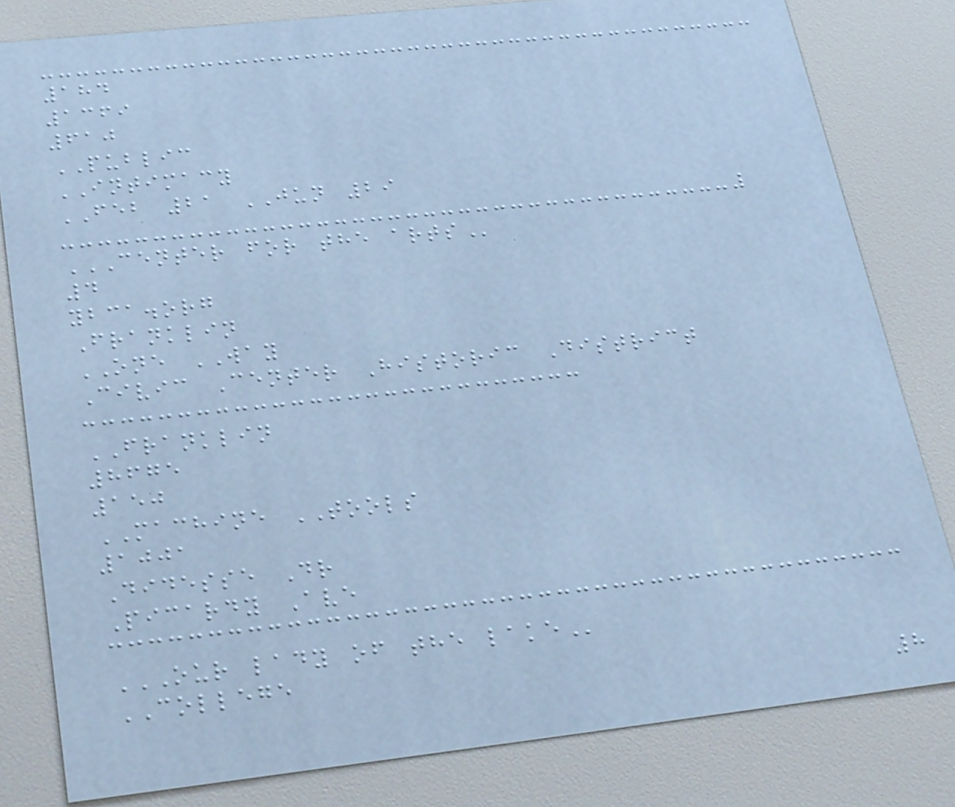184
1369
610
PUBLIC
INTIMACY
FEB 21 JUN 29
CENTER FOR THE ARTS
4
ybca.org
Franklin
ONE WAY
Civic Center Historic District
FRANKLIN
8675
150
MACHINE TOOLS
1001
Didesse Dr
Picardy Ave
OUR LADY OF THE LAKE
COLLEGE
8
